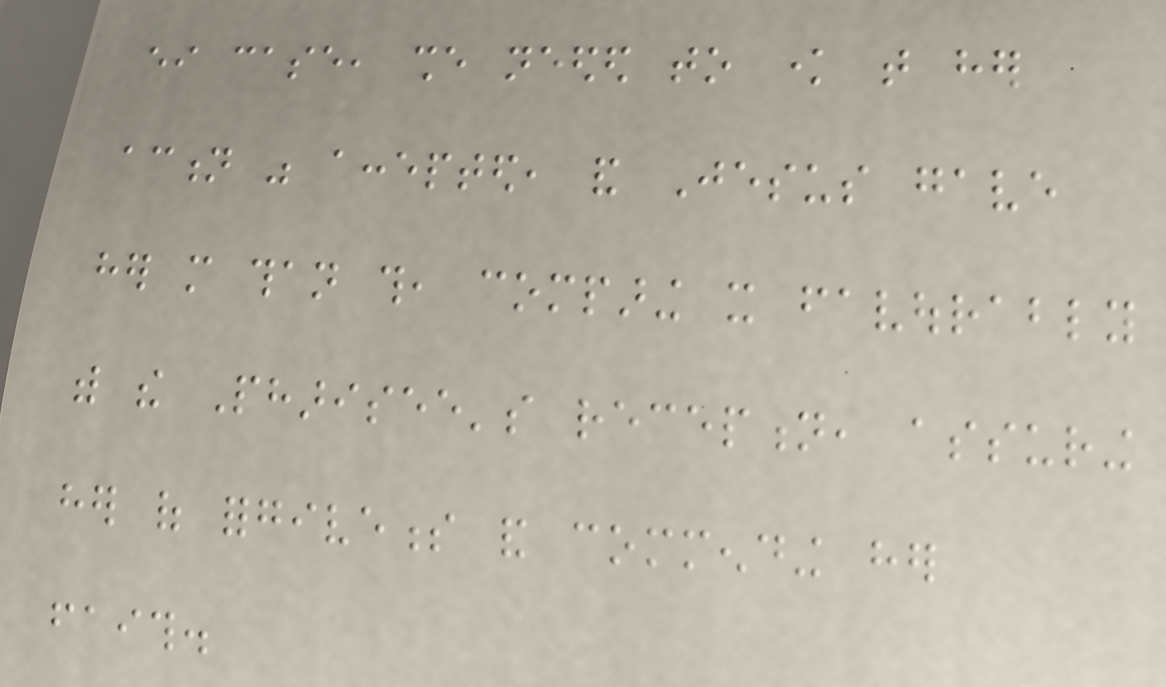either case, she needed to know that her
action was accepted, and Jesus gave
her more than this, comparing it favourably
with the Pharisee's reception, assuring
her of forgiveness and commending her
faith.
